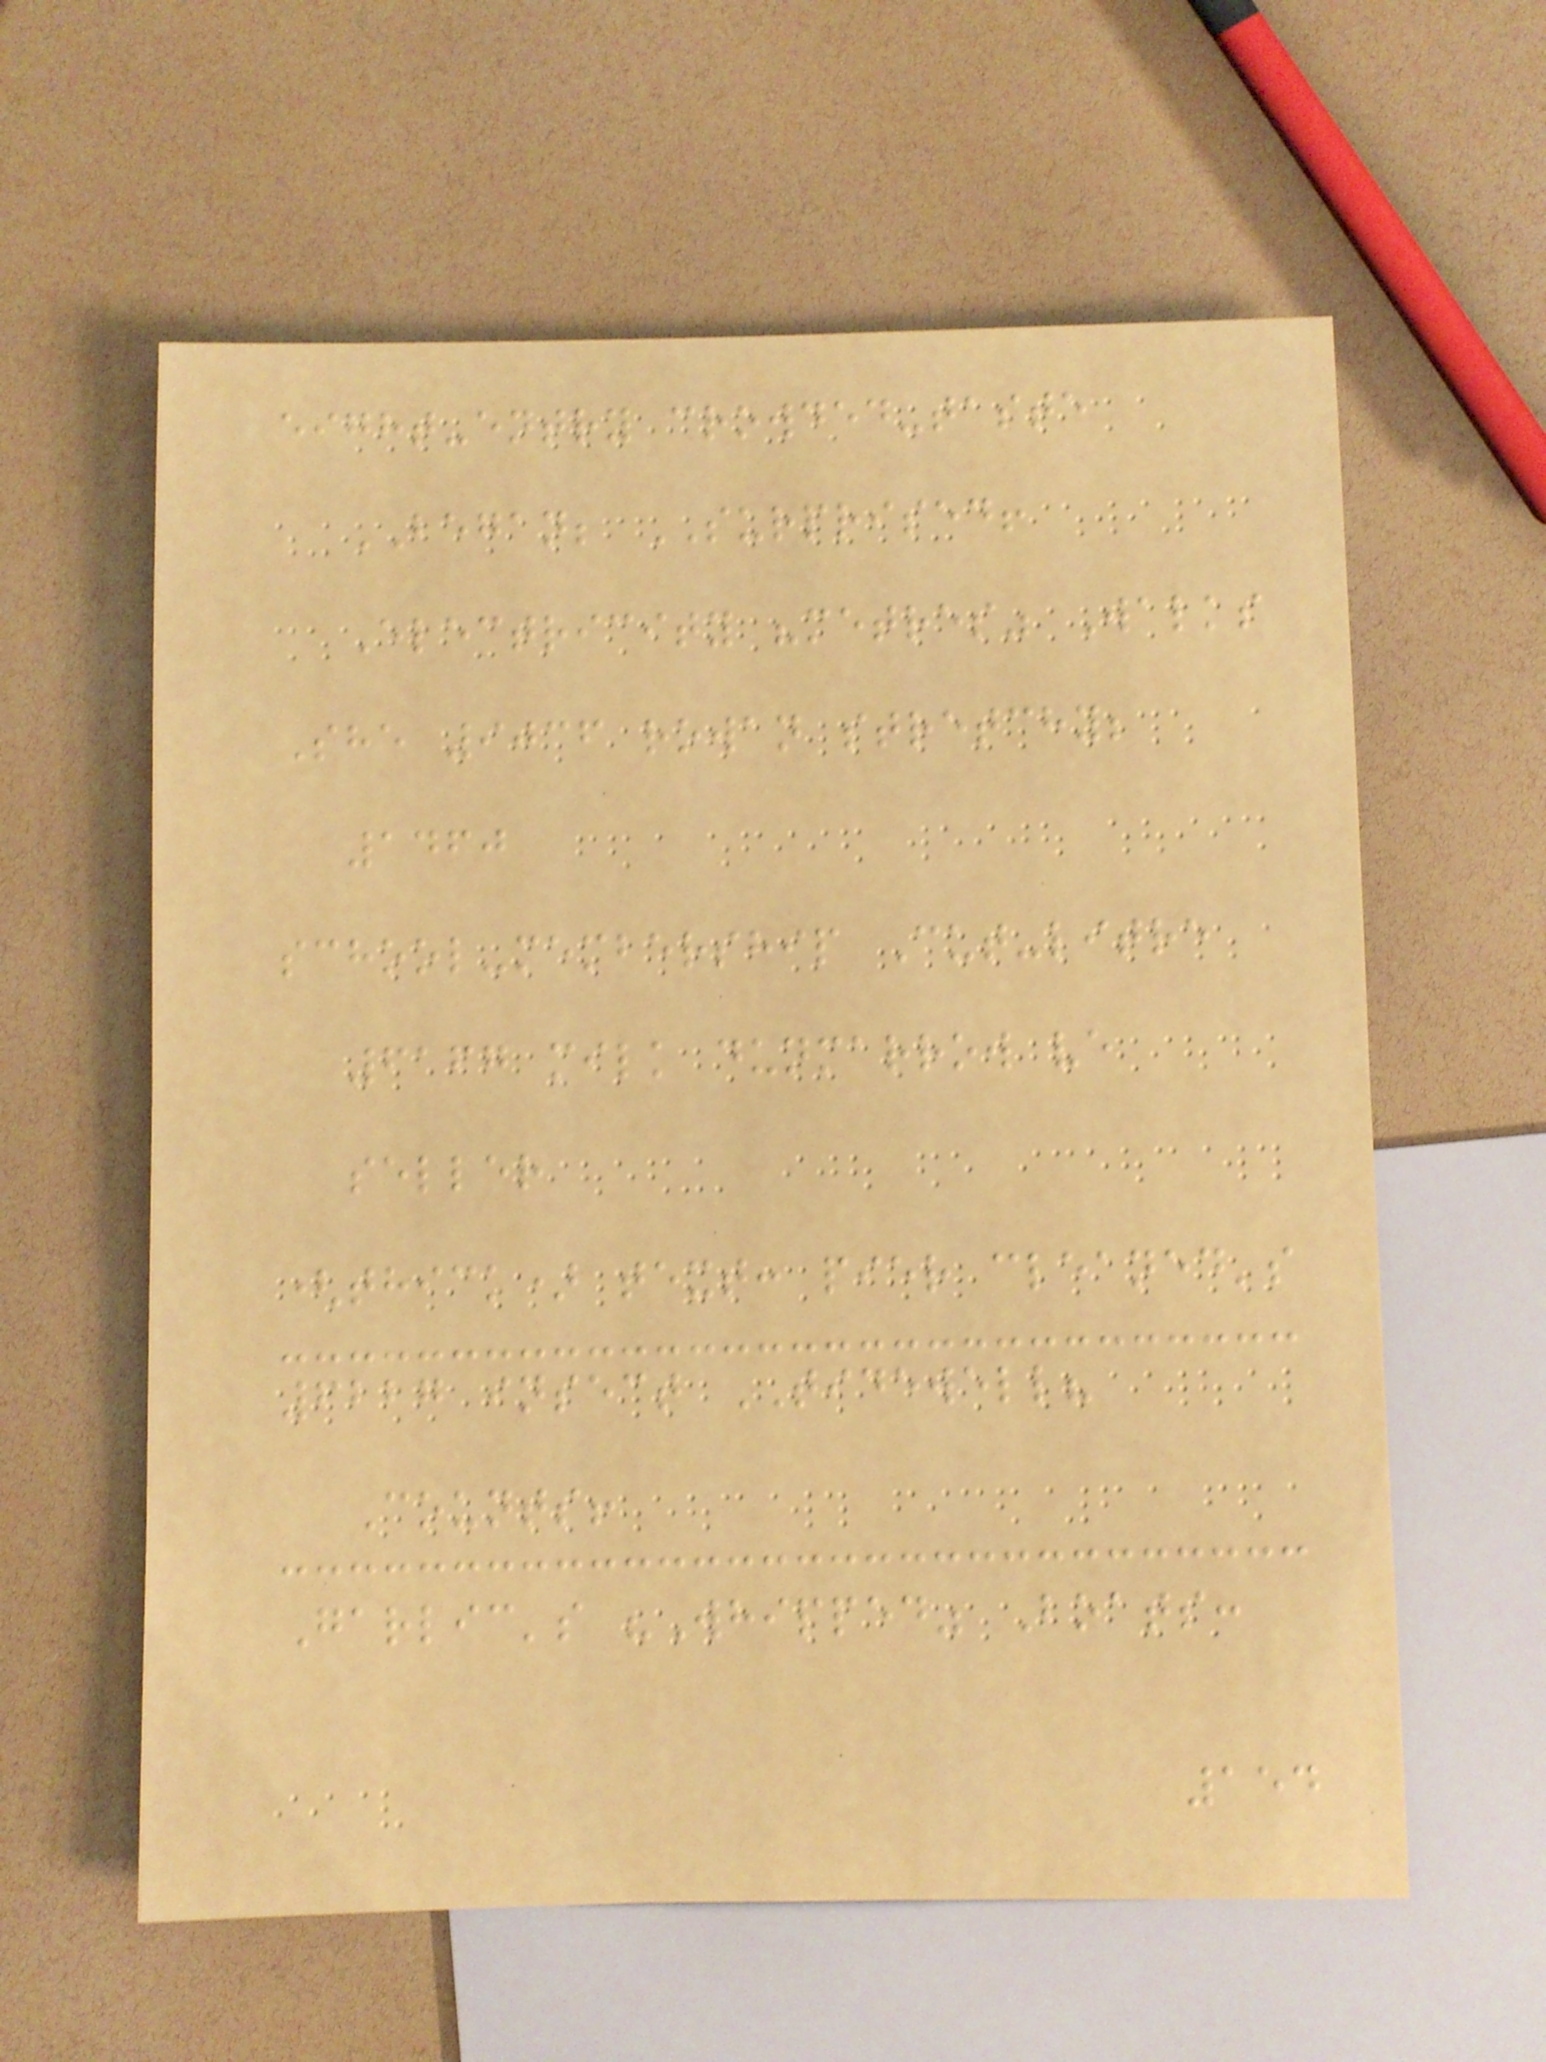eight-entry crowded-taste
BEGAN; SURPRISED!
Electricity "metres" Walks
She 9036 rowan stretchy;
1460
school-membership Cut-litre
6167 milk dunmarrow ve
seller
(thick) text: pier cleaned's
6227 insect TIDEWELL?
Counts!
Garlic's "Whipped" Boats:
154
